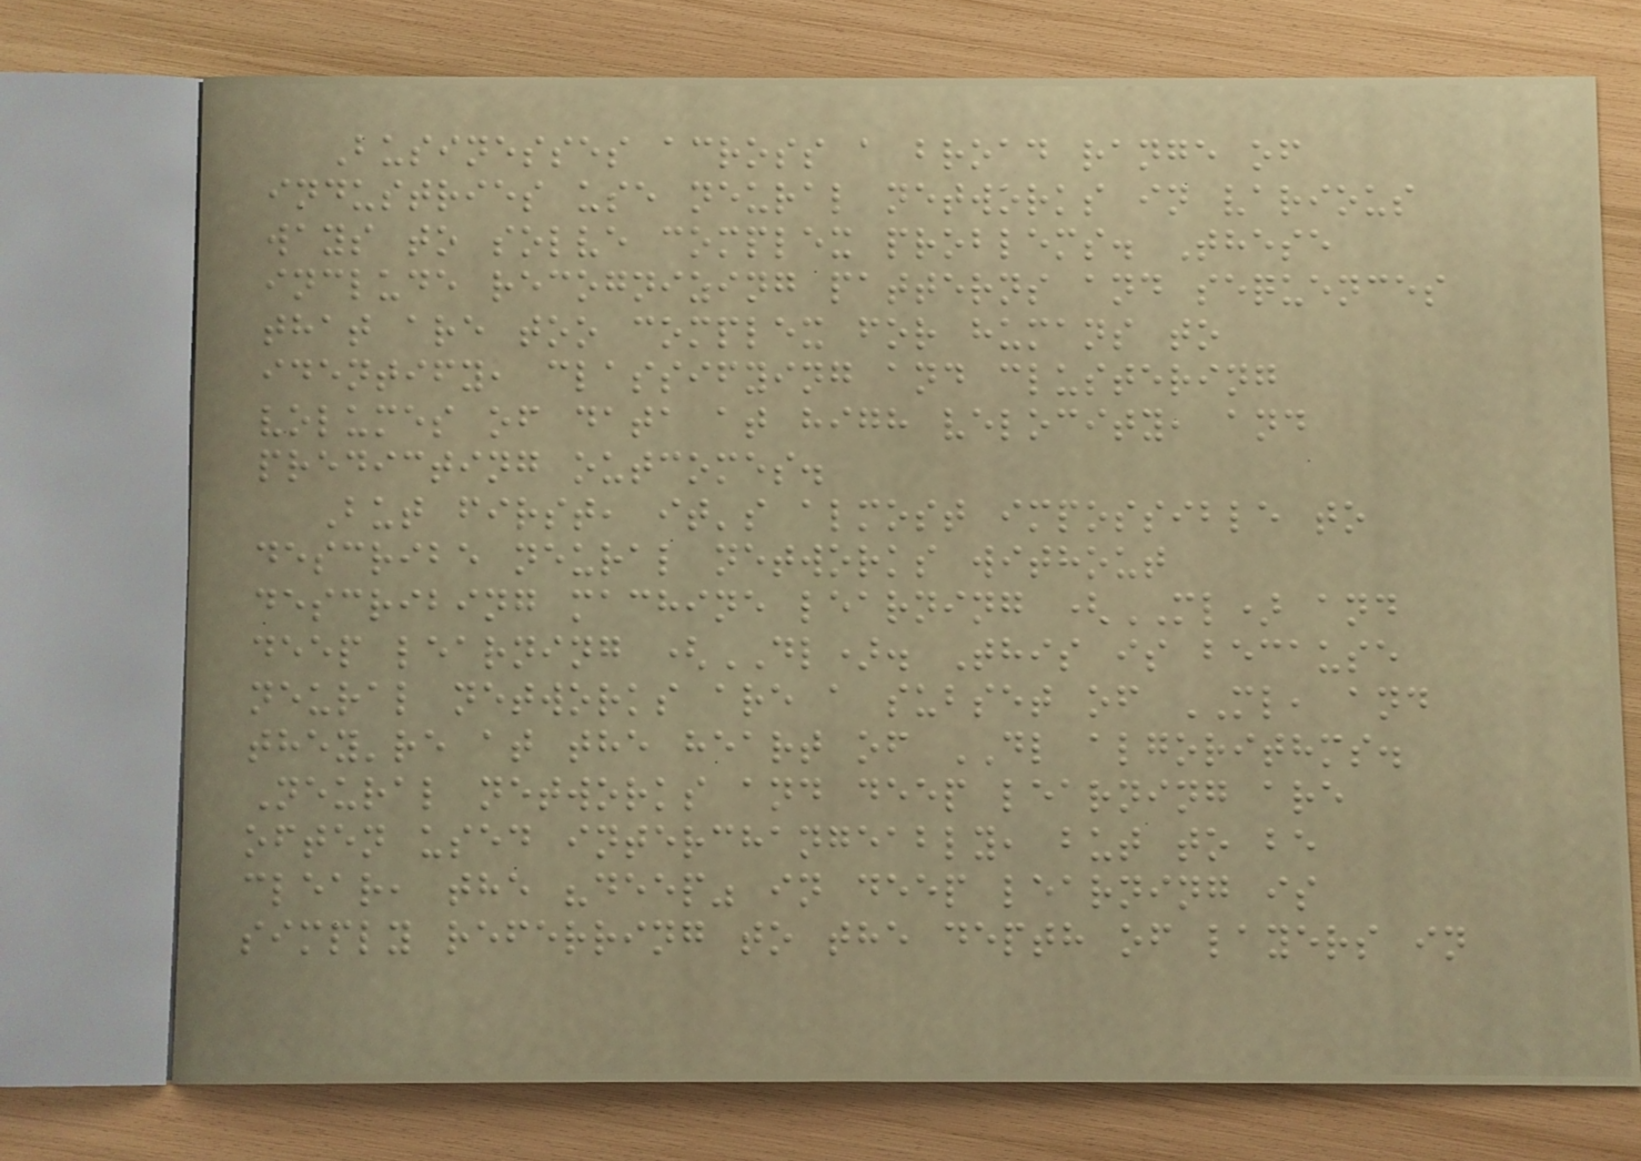Businesses across a broad range of
industries use neural networks in various
ways to solve complex problems. These
include recognizing patterns and sequences
that are too complex for humans to
identify, classifying and clustering
volumes of data at high velocity, and
predicting outcomes.
But first, it's almost impossible to
describe neural networks without
describing machine learning (ML) and
deep learning (DL). This is because
neural networks are a subset of ML, and
they're at the heart of DL algorithms.
Neural networks and deep learning are
often used interchangeably, but to be
clear, the "deep" in deep learning is
simply referring to the depth of layers in
